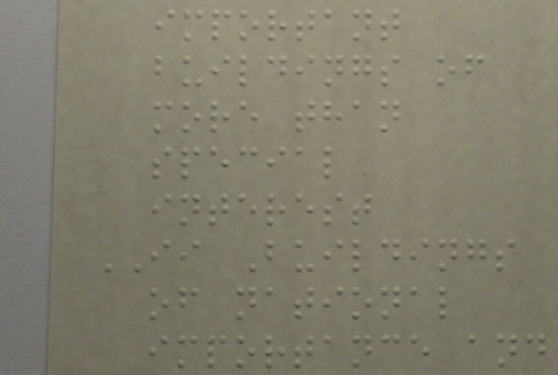important
buildings of
more than
special
interest
II Buildings
of national
importance and
